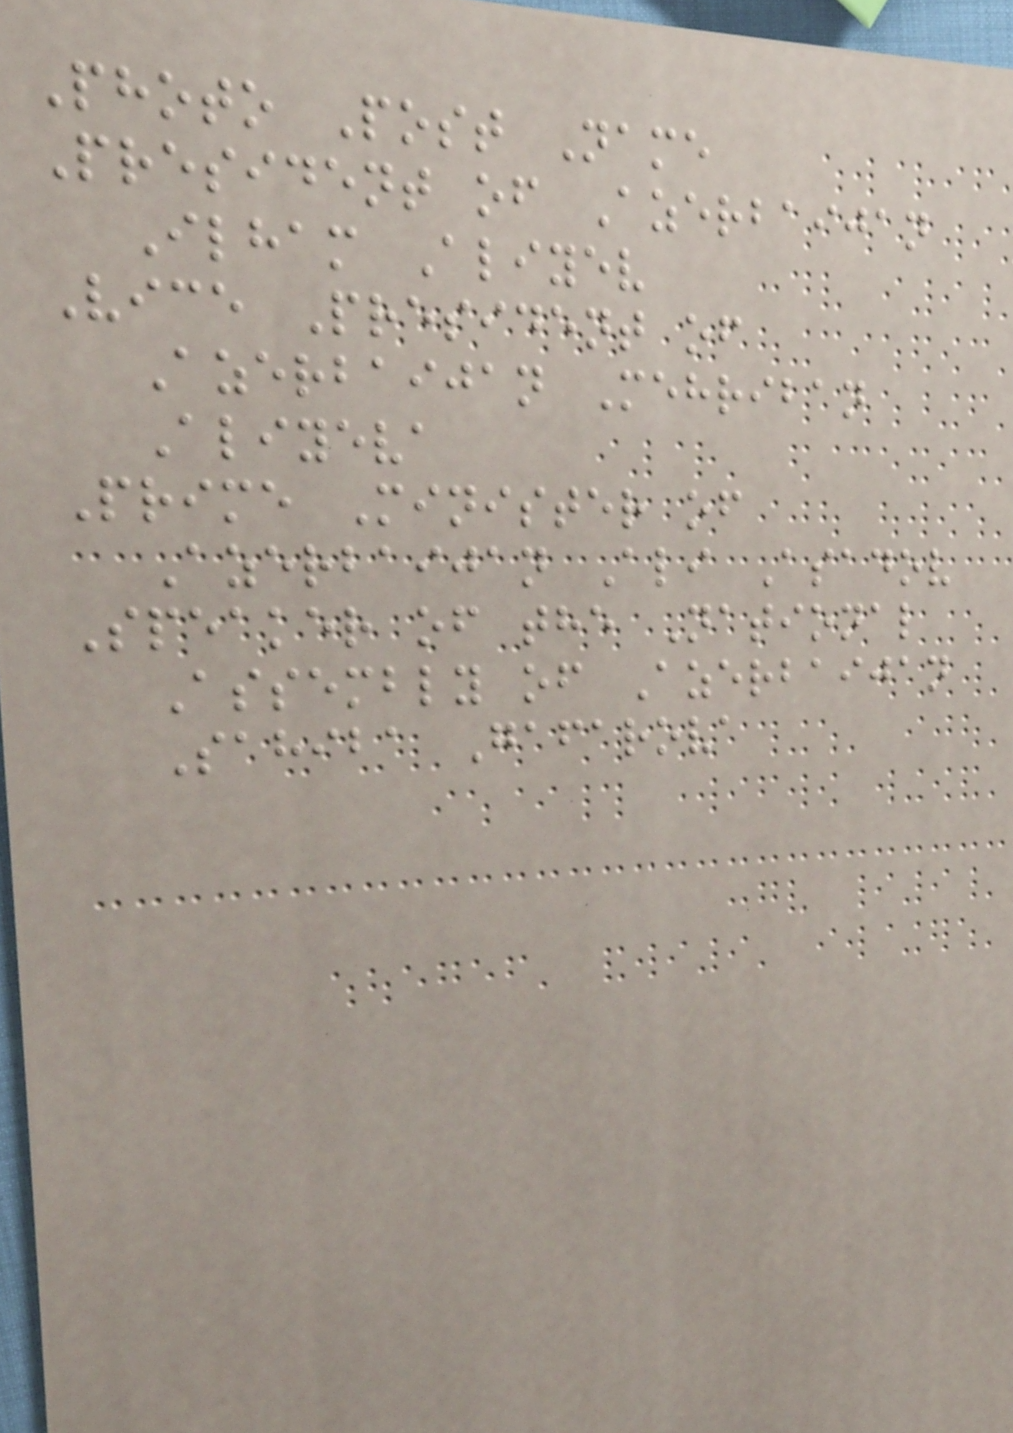Photo Post Name
President of Azerbaijan
Ilham Aliyev
Vice President of
Azerbaijan Mehriban
Aliyeva
Prime Minister of
Azerbaijan Ali Asadov
Speaker of the National
Assembly of Azerbaijan
Sahiba Gafarova
